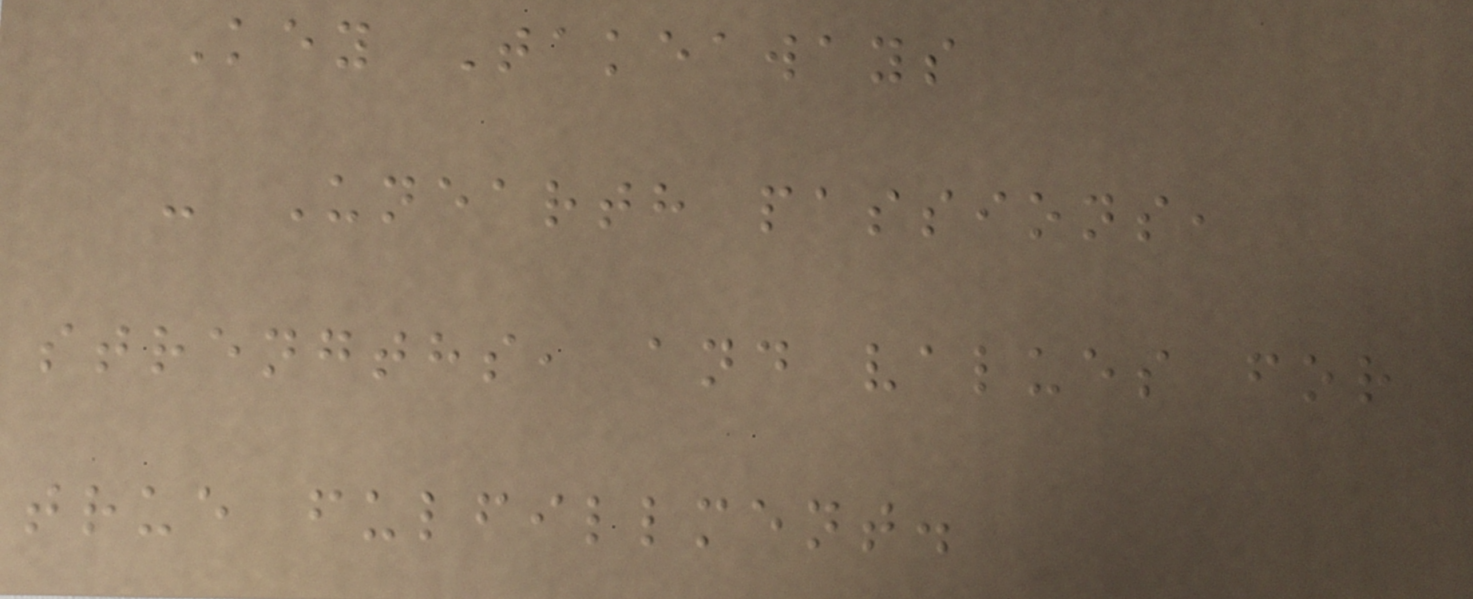Key Takeaways
- Unearth passions,
strengths, and values for
true fulfillment.
